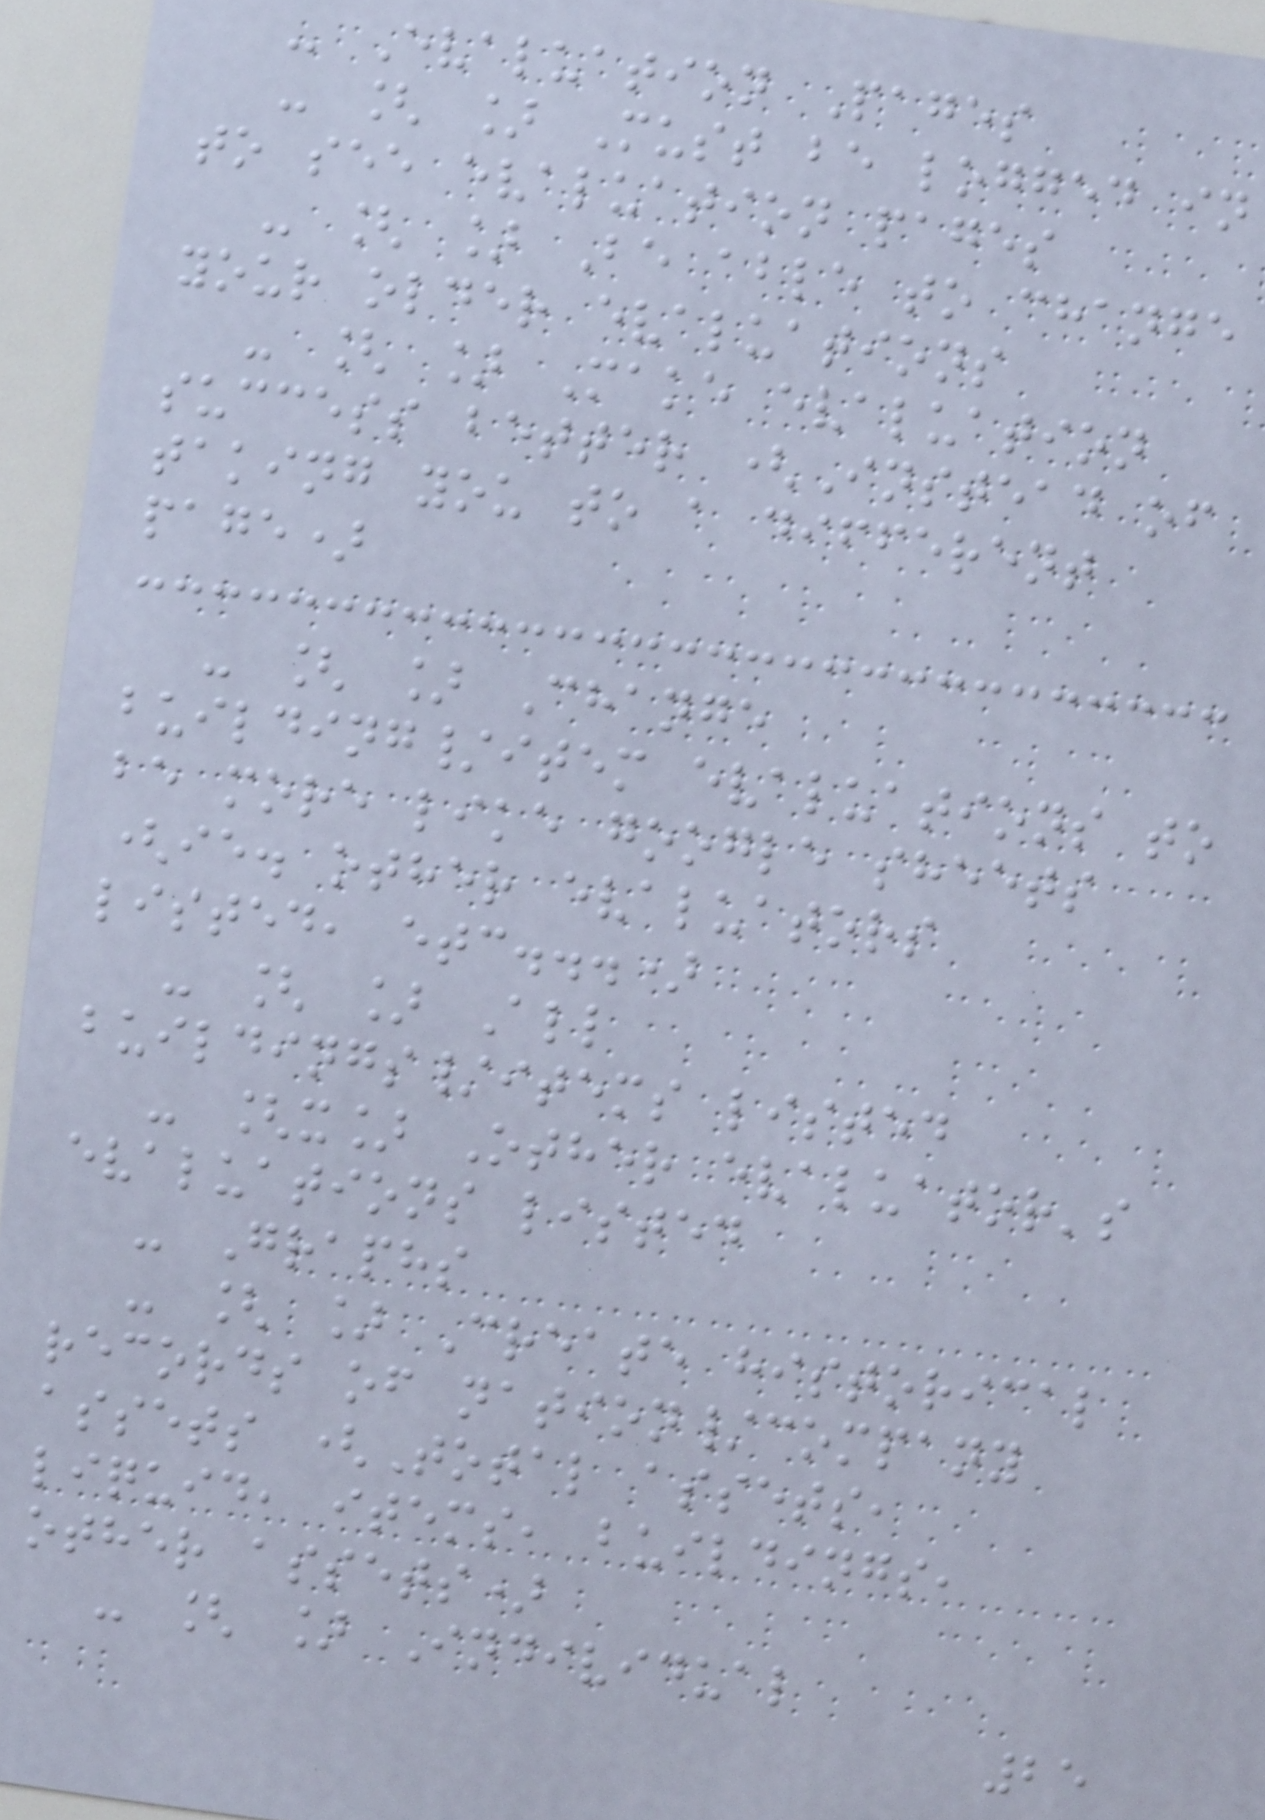- Evaluation Pages
- [ ] Must be logged in
to see evaluation pages
- [ ] Be able to change
your older evaluations
- [ ] Make evaluation
success better (Instead of
taking you to a different
page)
- [ ] Change
building/item evaluations to
be more like google sheets
(ie. other evaluators
listed, etc...)
- [ ] All
buildings/items listed
- [x] Other evaluator's
evaluations listed
- Graphs
- [ ] Create historical
records of nation/company
assets (Total assets,
liquid, items, buildings,
other assets)
- [ ] Individual
25
